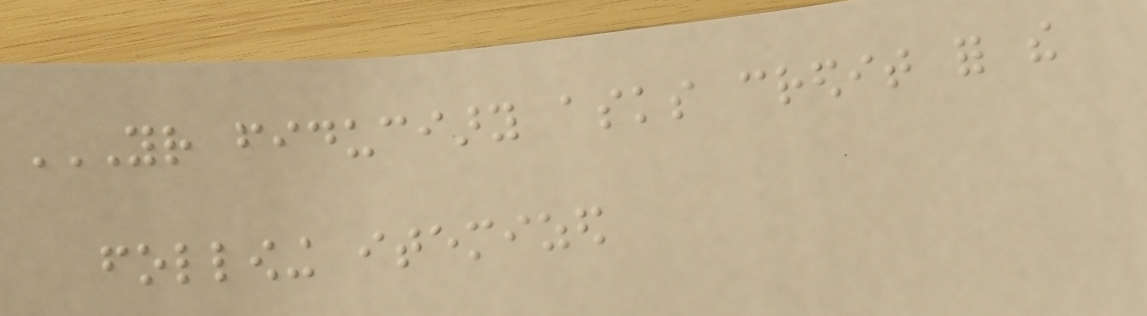YOUR FIDUCIARY ASKS CREDIT FOR THE
FOLLOWING ITEMIZED
